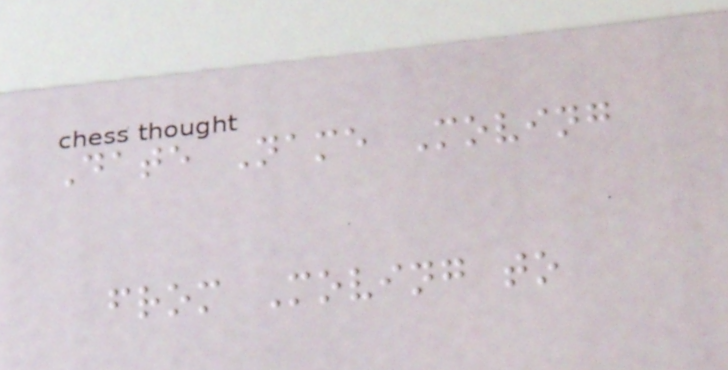Date Name Moving
from Moving to
